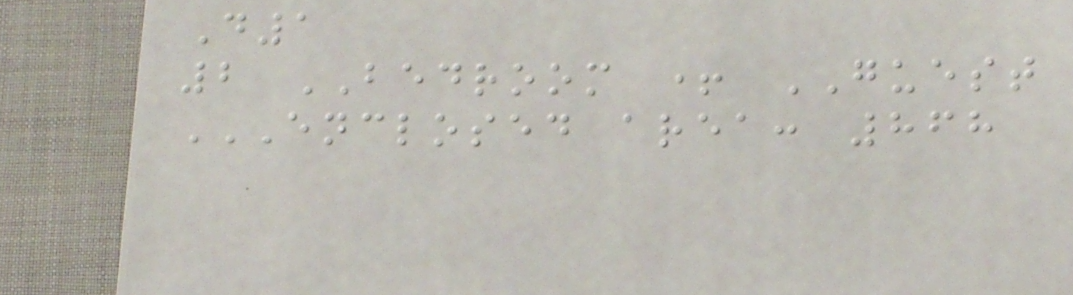D1
2 BEDROOM + GUEST
ENCLOSED AREA: 868
